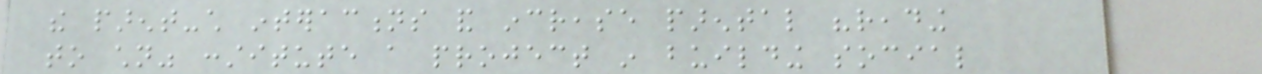the parent-child interactions and increase parental "reading
to children" constitute a project in building social
